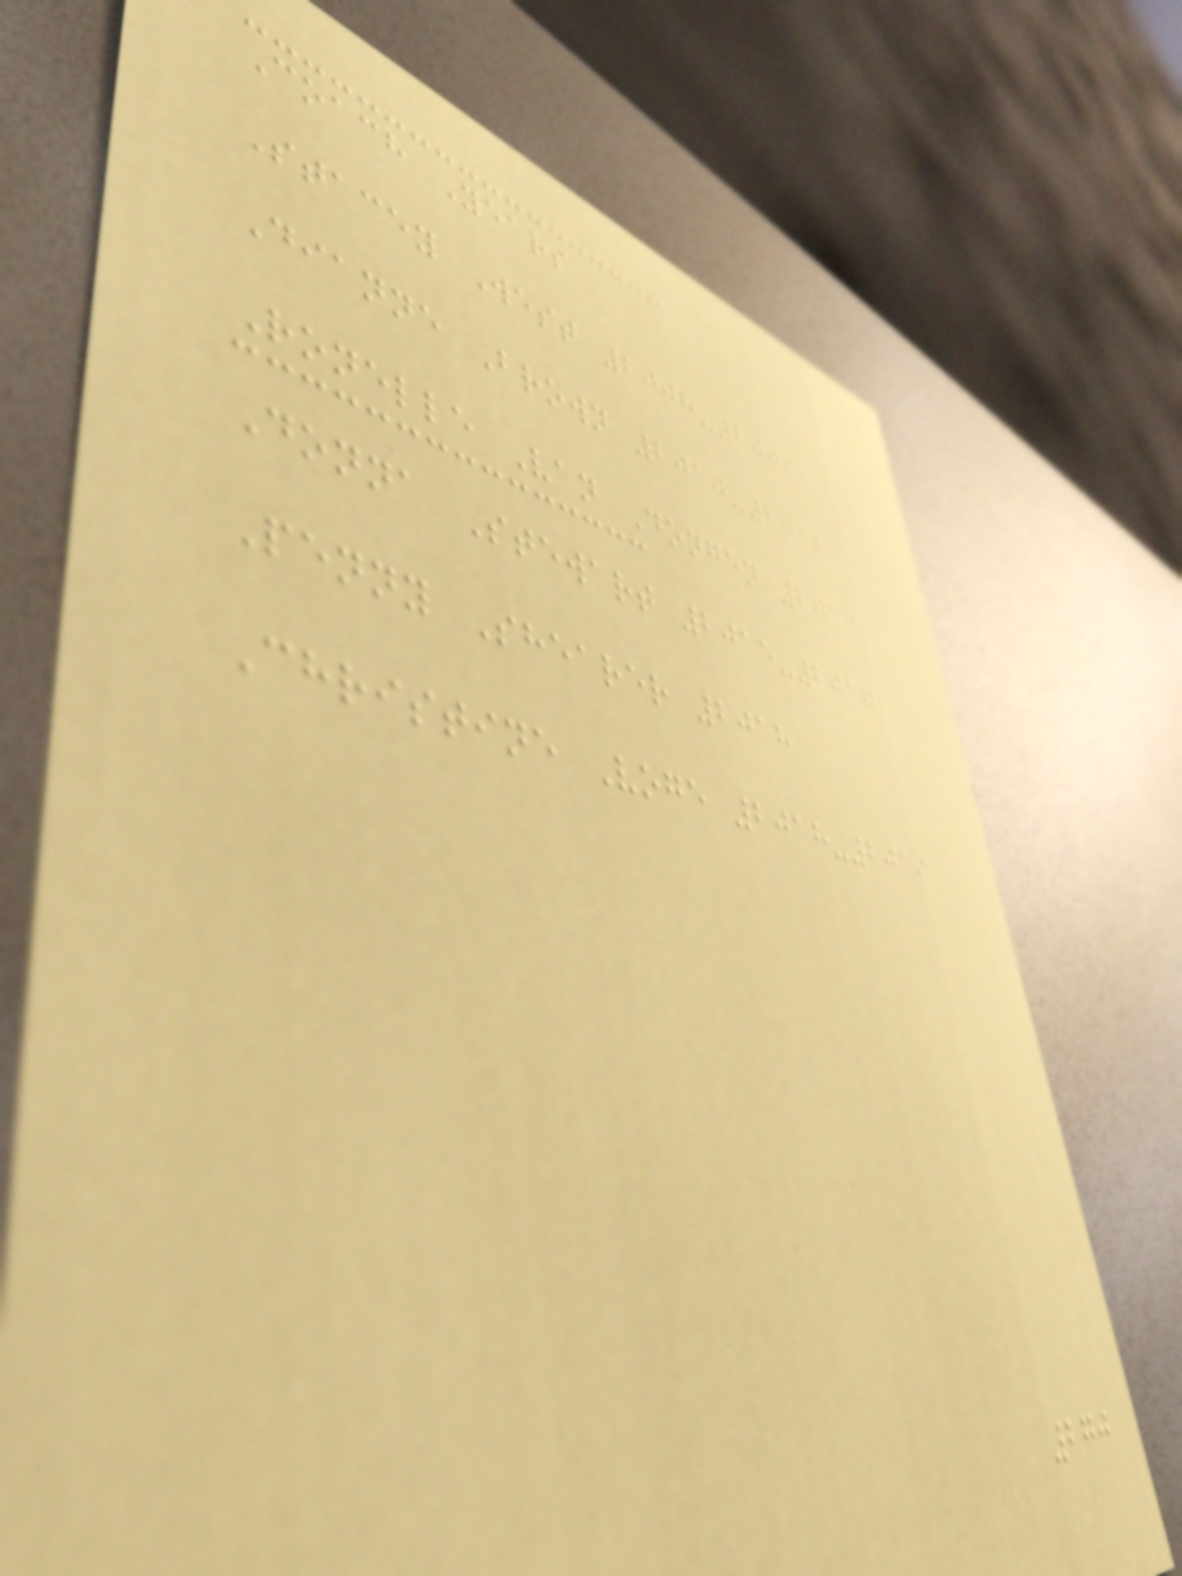Coach Years
Stacey West 2008-2009
Dianne Brown 2010-2012
Ronelle Van Dongen 2013
Donna Stewart 2015-2017
Penny Shearer 2018
Christine Voge 2018-2019
270
